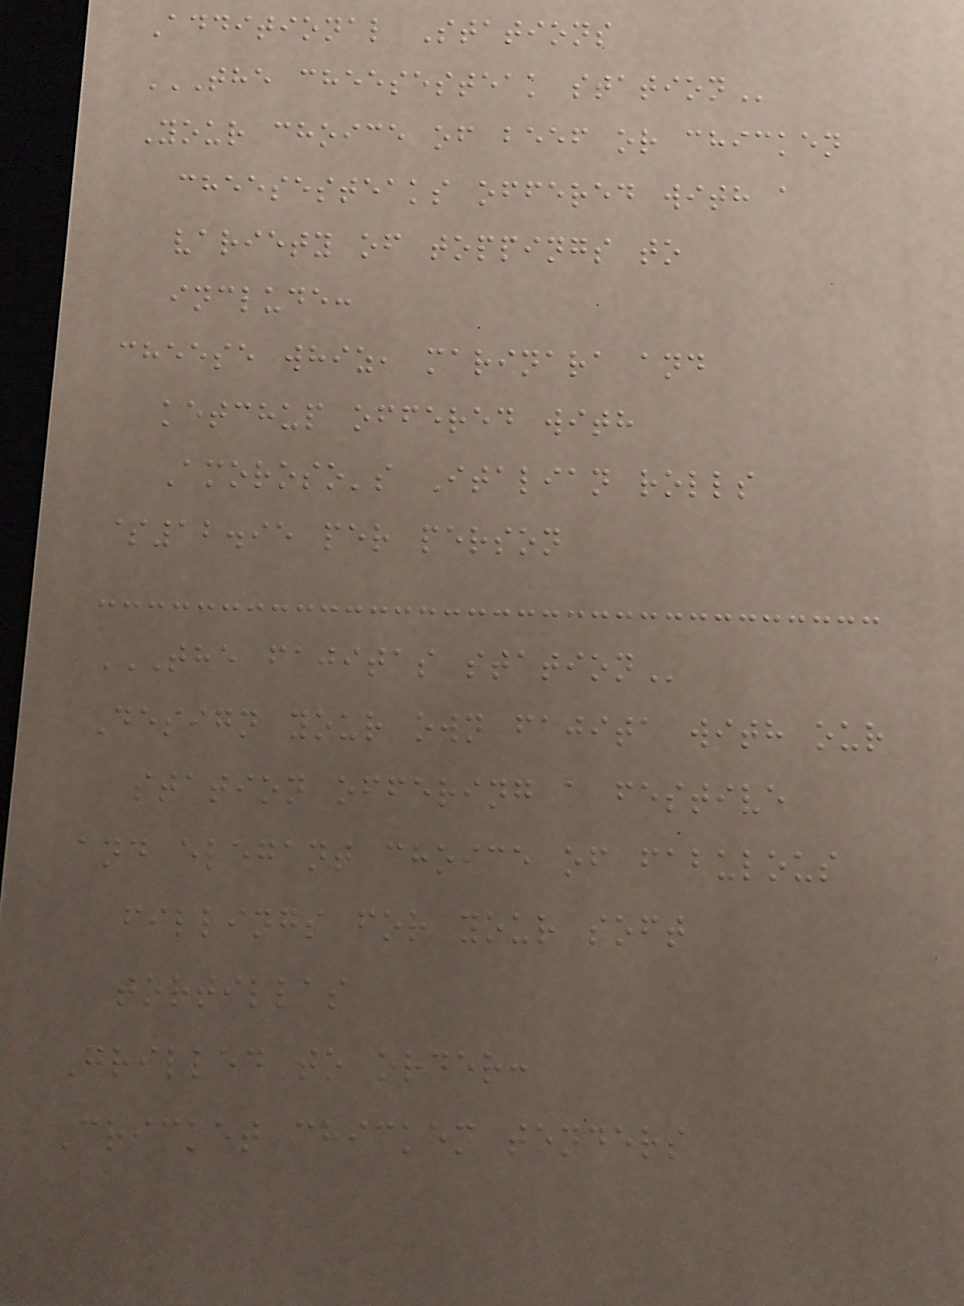Additional Stations
THE CHEESESTEAK STATION
Your choice of beef or chicken
cheesesteaks offered with a
variety of toppings to
include:
cheese whiz, marinara and
ketchup offered with
Amoroso's Italian rolls
$12.95 per person
THE FAJITAS STATION
Design your own fajita with our
station offering a festive
and elegant choice of fabulous
fillings for your soft
tortillas
Grilled to order:
Cricket chicken tenders
